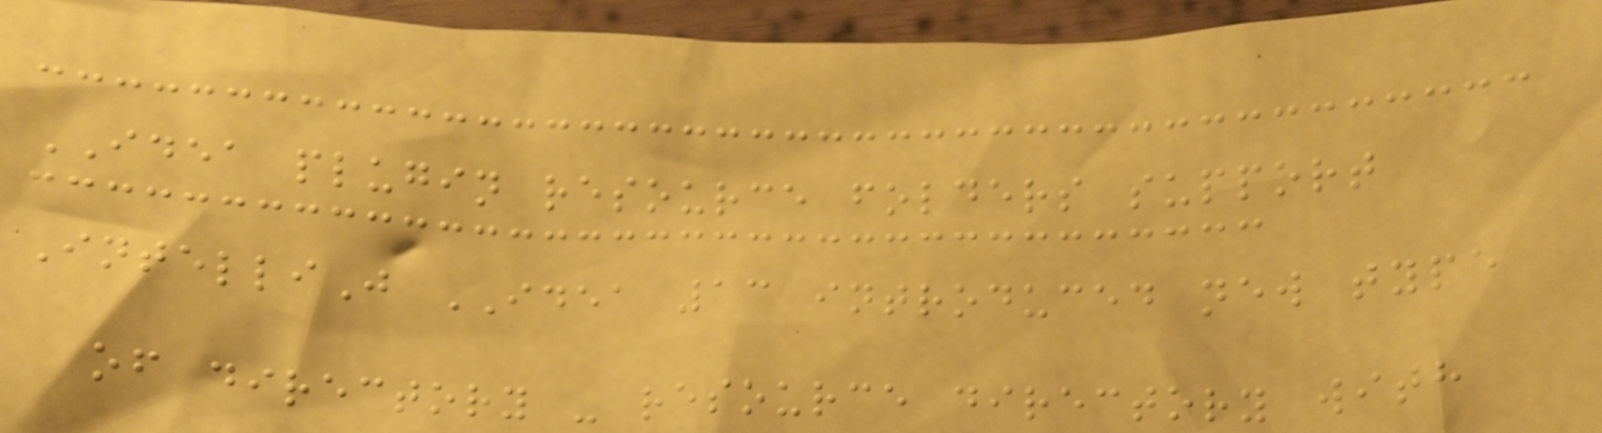IDEA plugin resource folders support
IntelliJ IDEA 13 introduced new type
of directory - resource directory with
